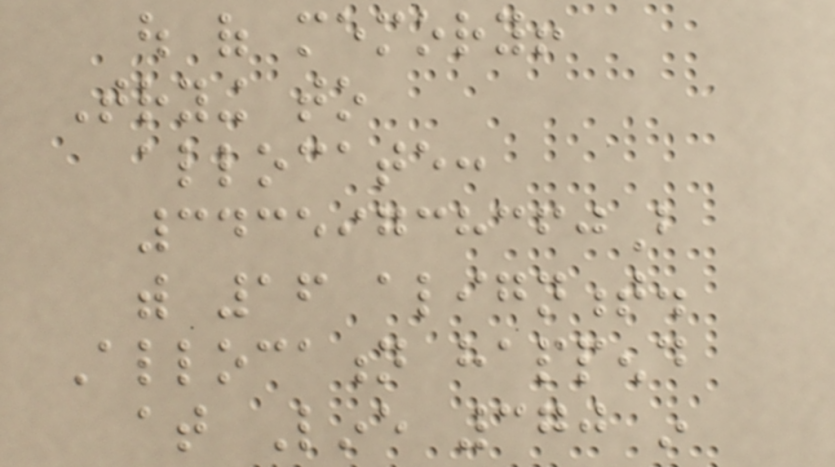out of memory!
Trying to
allocate:
34359738360B
with 16 alignment.
Allocation happend
at Line 370 in
